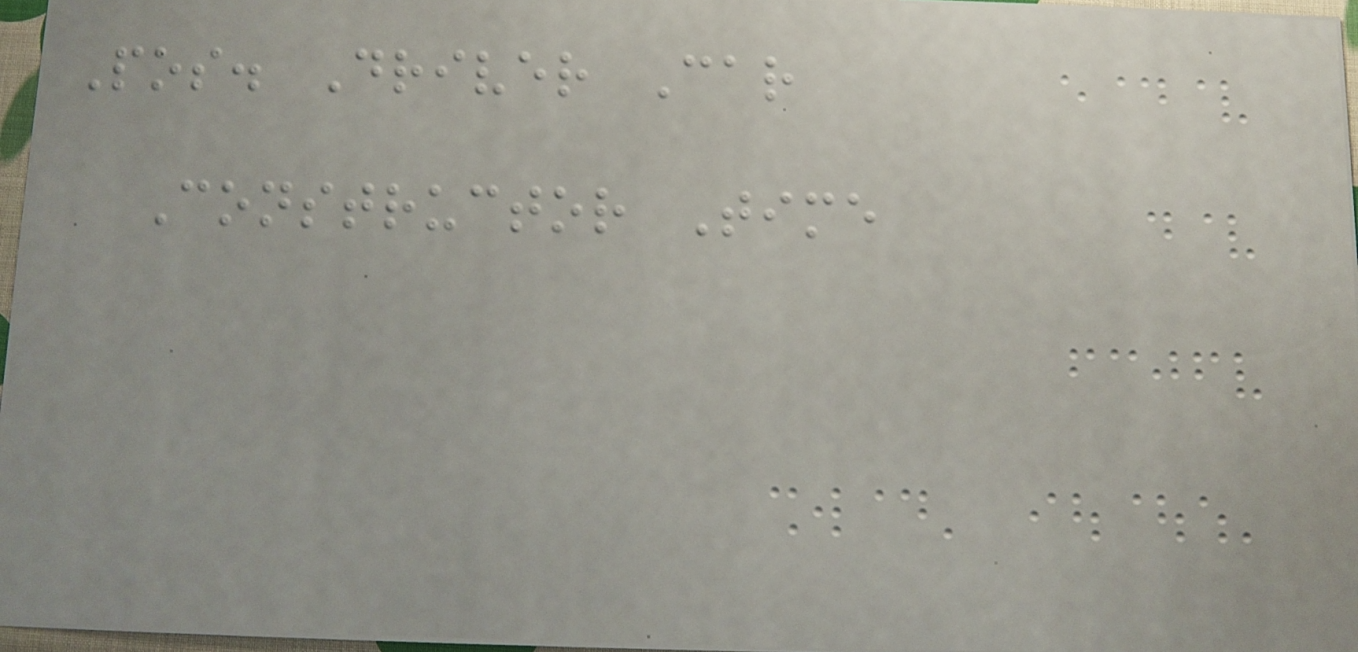Pos. Driver Car
Constructor Time
